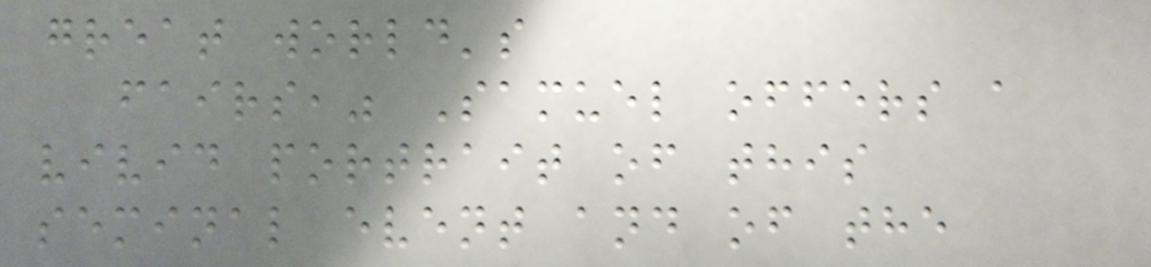great world's
fairs," Samuel offers a
vivid portrait of this
seminal event and of the
